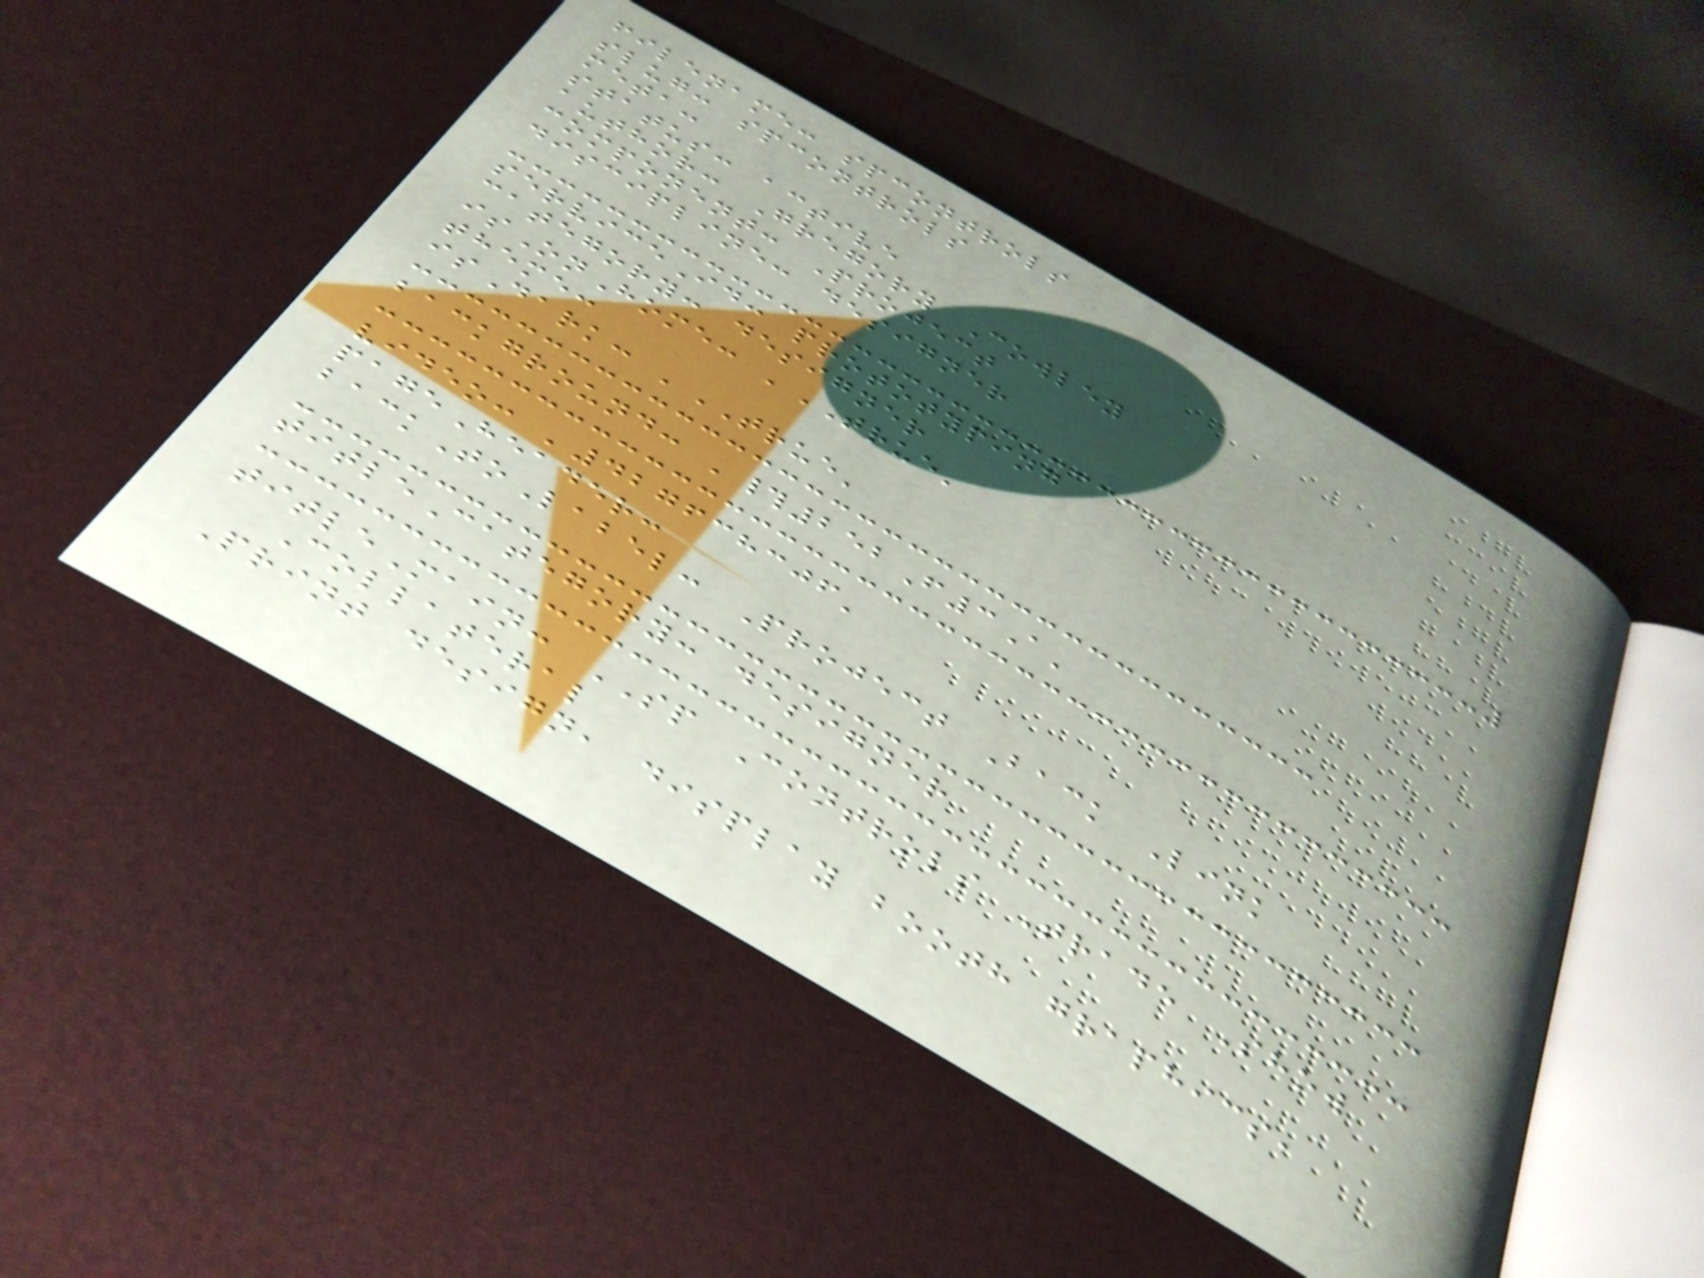filename: spcontrols
slug: spcontrols
meta:
status: active
author: Gregory Cowley
component: Project
discipline: designer
serviceId: prototyping
category: designer
isOnHome: 'TRUE'
theme:
isDark: 'TRUE'
background: '#252F3A'
video: '427638306'
pageHeader:
backToLabel: Project Back Link
titleCategory: designer
titleMain: SP Controls Trade Show
Collateral
Print design, display booth graphics,
